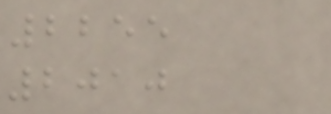2255
2010
